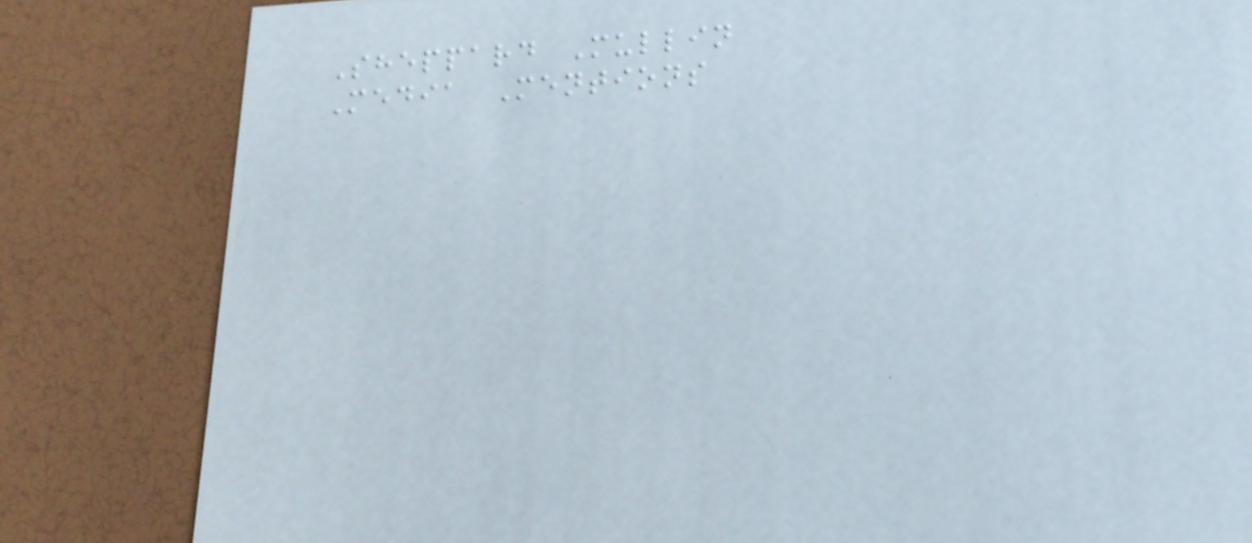Sheppard Mullin
Media Mentions
